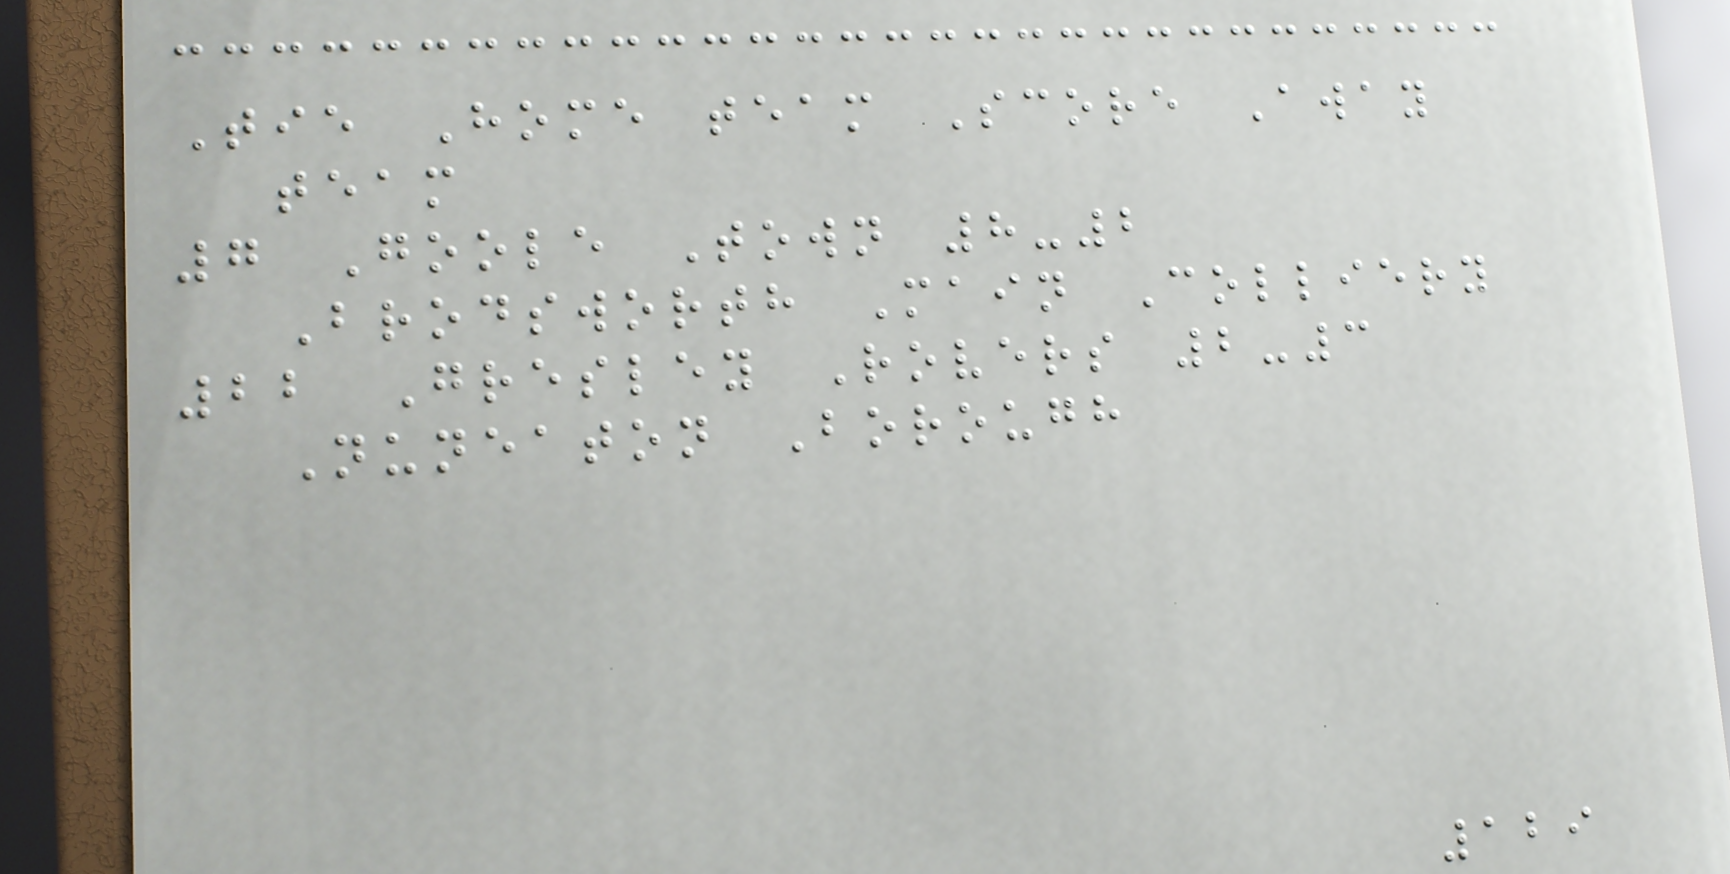Tie Home team Score Away
team
7 Goole Town 8-2
Brodsworth Main Colliery
22 Gresley Rovers 2-3
Nuneaton Borough
129
